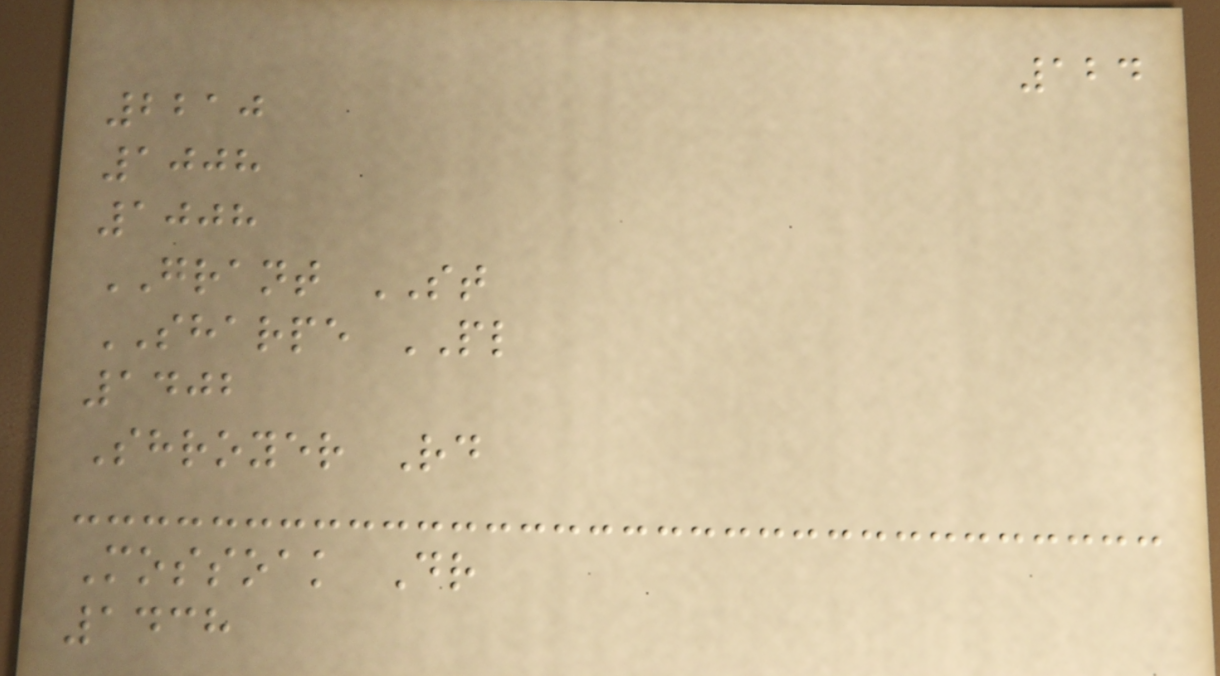124
2210
1008
1008
GRANT ST
SHARPE PL
1402
Shroyer Rd
Mossoak Dr
1438
